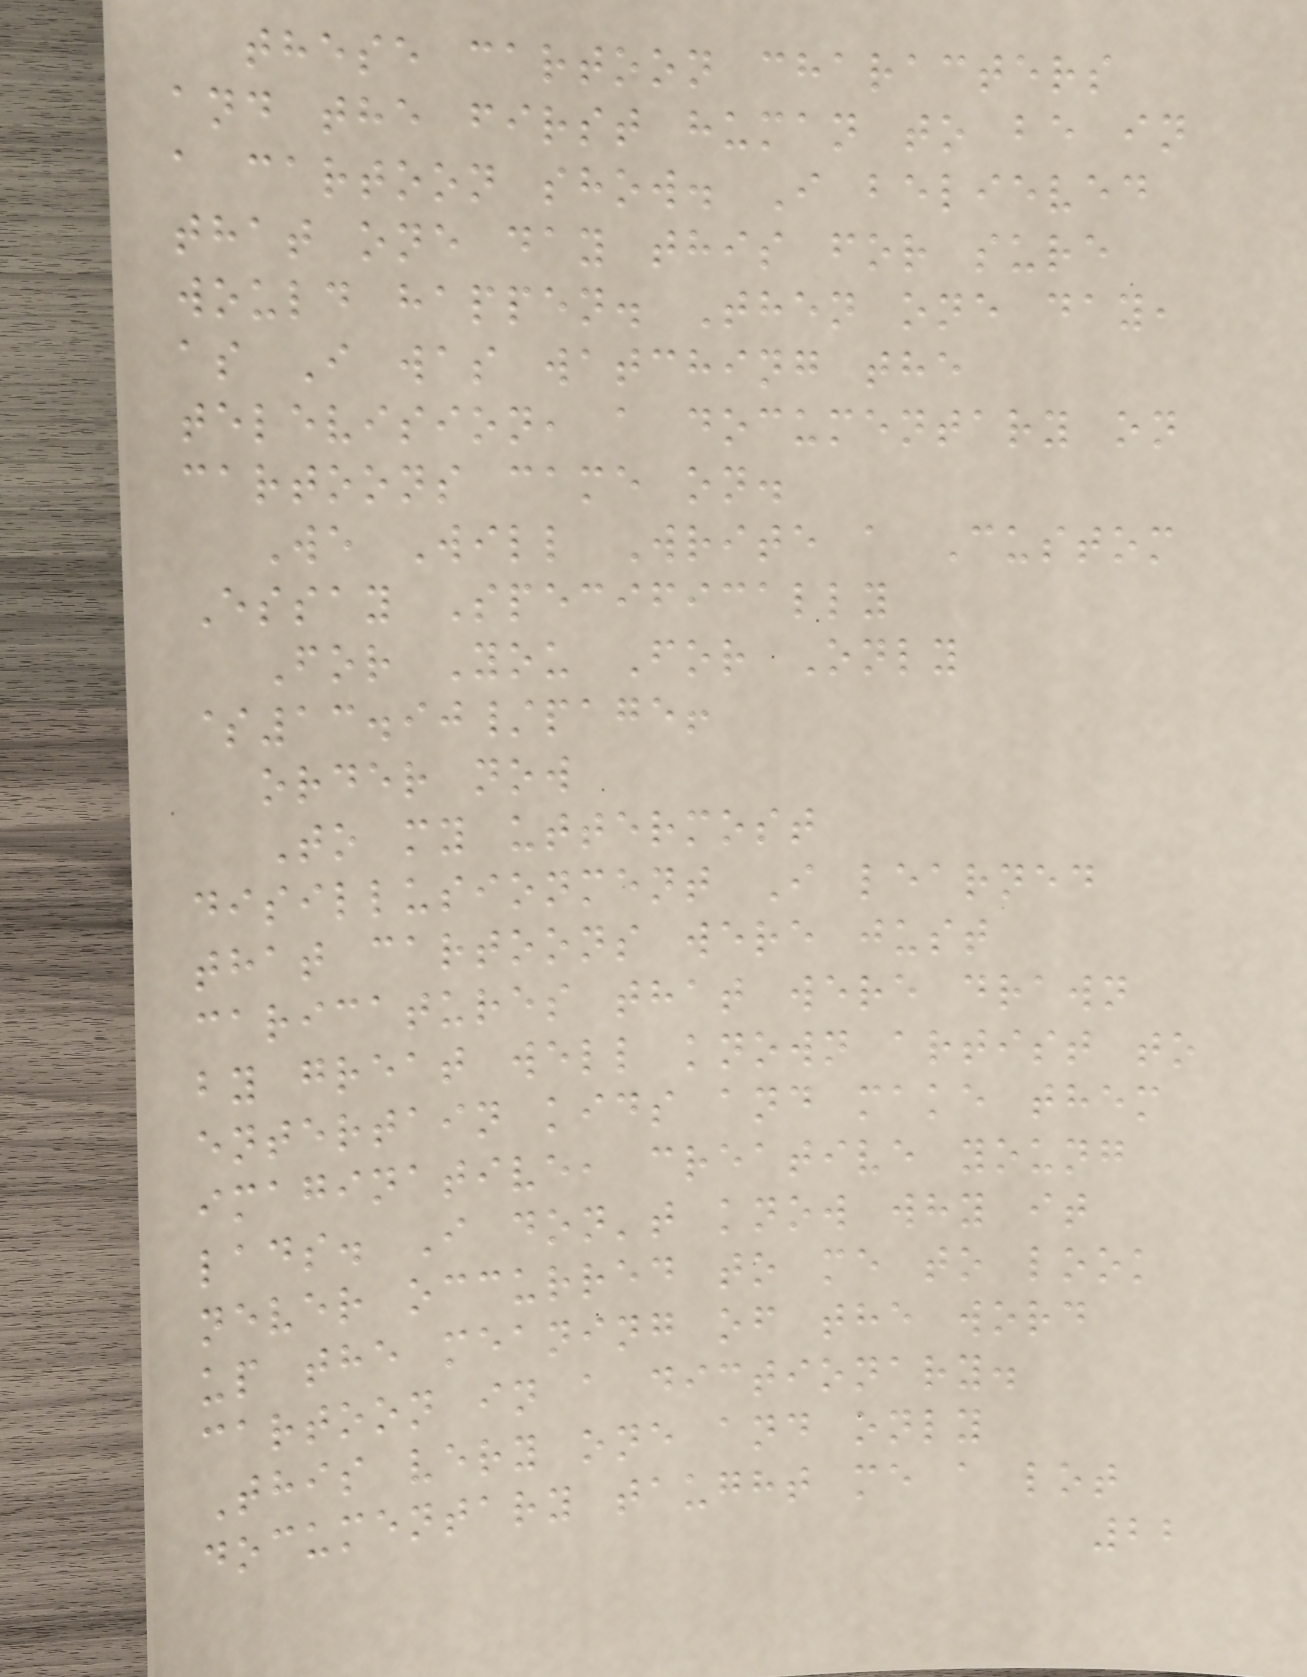these cartoon characters
and the first human to be in
a cartoon show. I believed
that one day this for sure
would happen. Then one day,
as I was watching the
television, a documentary on
cartoons came on.
We Will Write a Custom
Essay Specifically
For You For Only
$13.90/page!
order now
To my uttermost
disillusionment I learned
that cartoons were just
caricatures that were drawn
by great well known artist to
entertain kids and make them
imaginative, creative young
lads. I don't know why it
never occurred to me to look
up the meaning of the word
cartoon in a dictionary.
This very one and only
documentary taught me a lot
22
